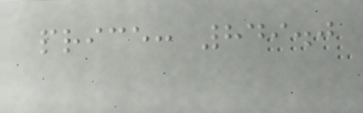price: 849.0
